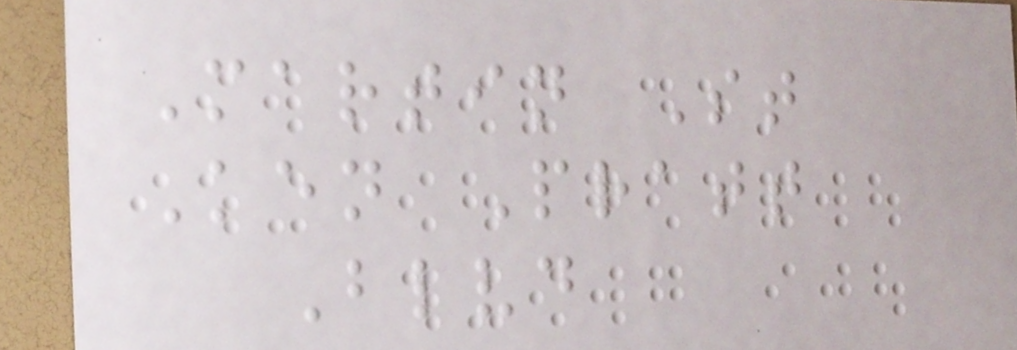Martin St
Ken Pratt
Blvd
